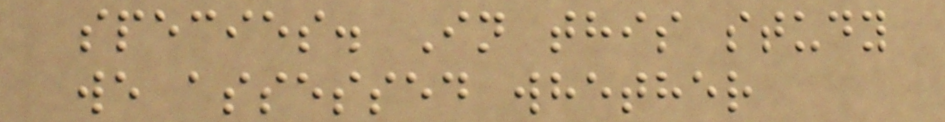species. In this study
we assessed whether
